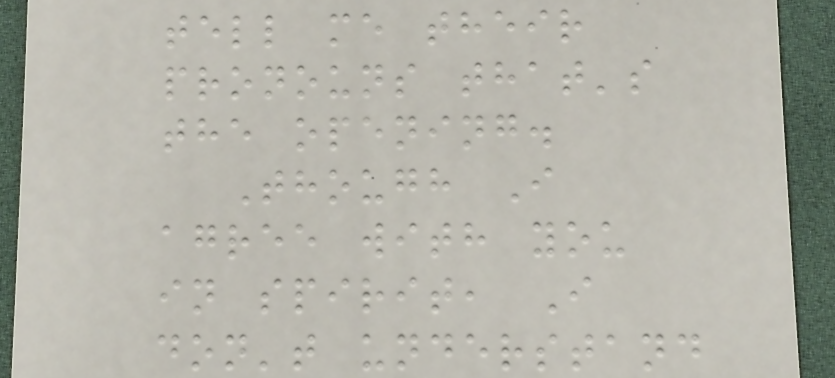tell me their
pronouns that's
the opening.
Though I
agree with you
in spirit, I
don't understand
